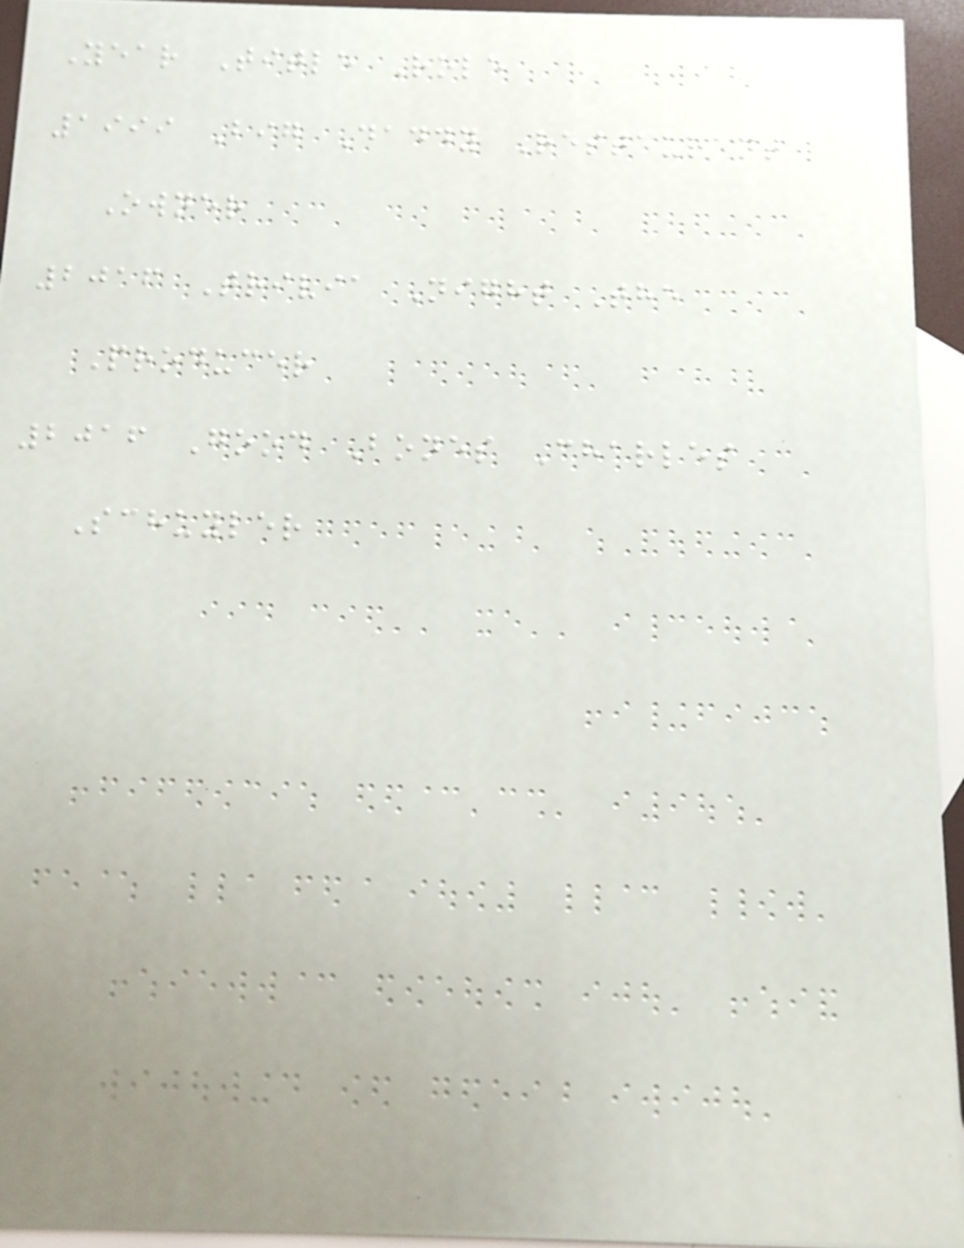Year Title Role
1999 Big Daddy Restaurant
Owner
2016 Trivia Night The
Producer
2016 Good Bones Charles
Schuyler
